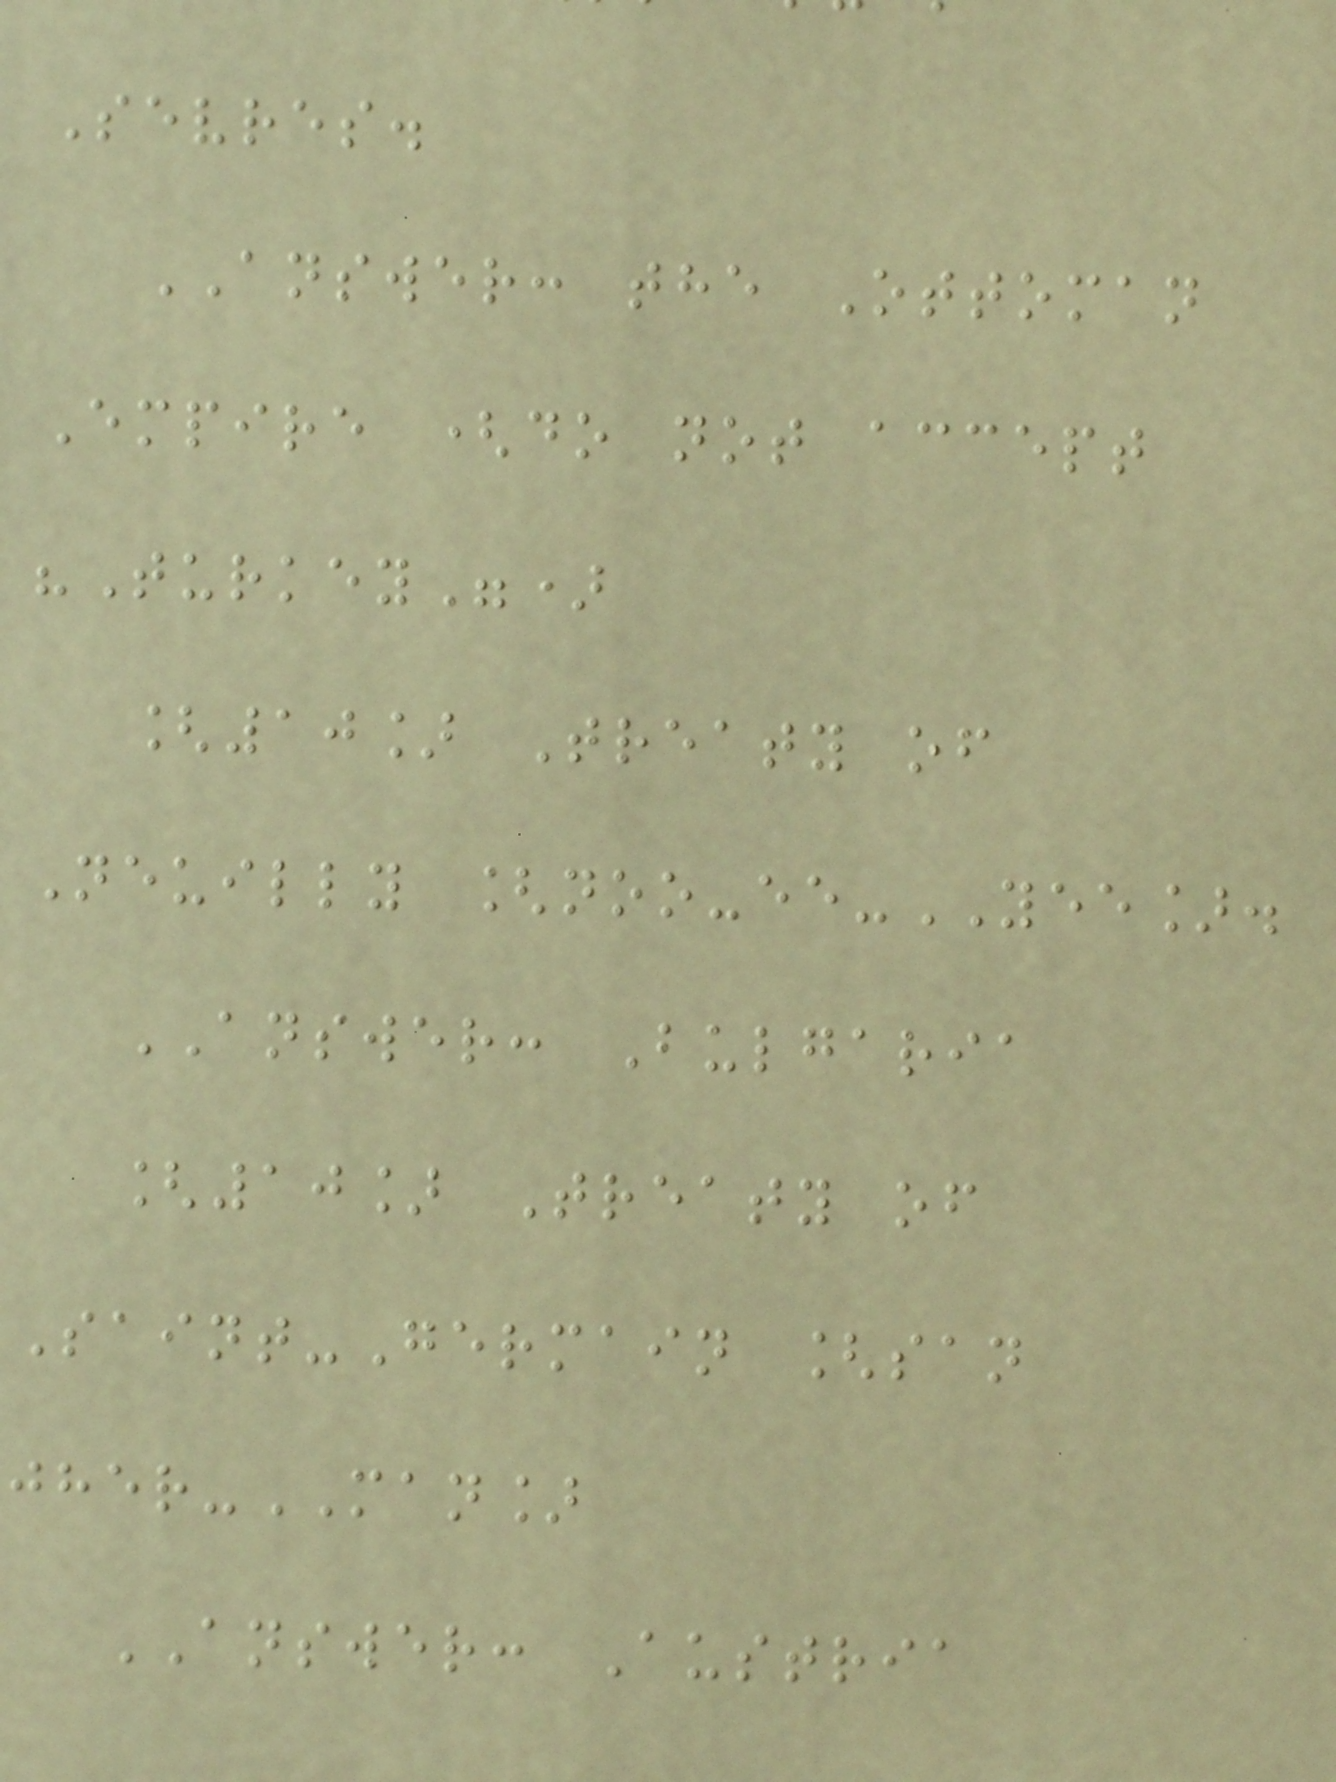Sevres.
ANSWER: the Ottoman
Empire (do not accept
"Turkey")
[10] Treaty of
Neuilly [noo-ee-YEE].
ANSWER: Bulgaria
[10] Treaty of
Saint-Germain [san
jher-MAN]
ANSWER: Austria
